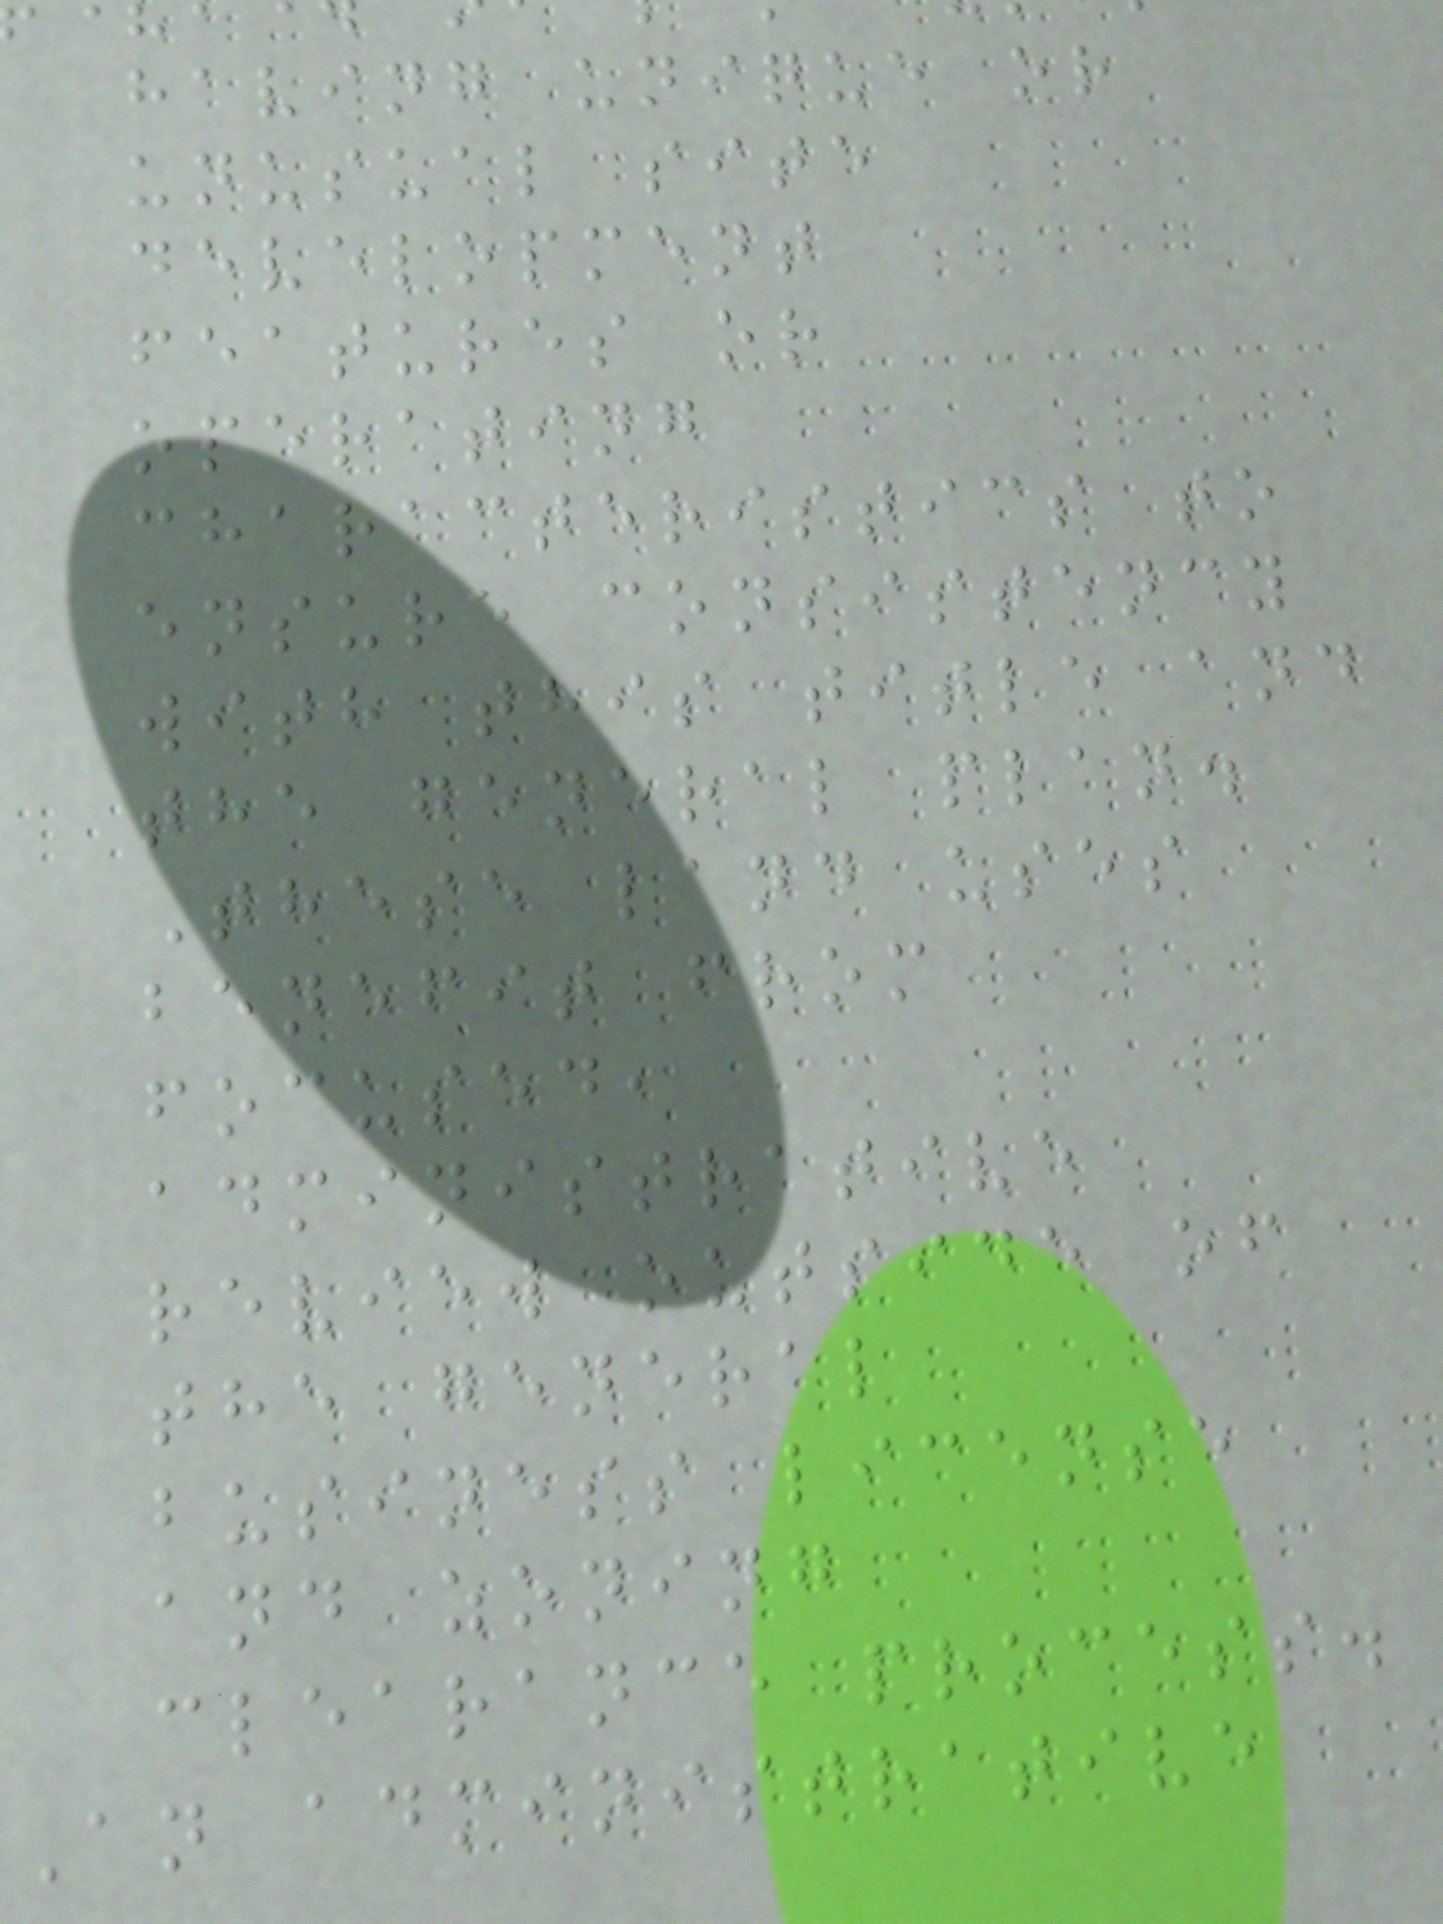having unique or
unusual site
development
features or
operating
characteristics to
ensure consistency
with this title and
the general plan.
These land uses
benefit from
focused,
administrative
review outside of
the general
business license
and zoning
clearance process.
An administrative
